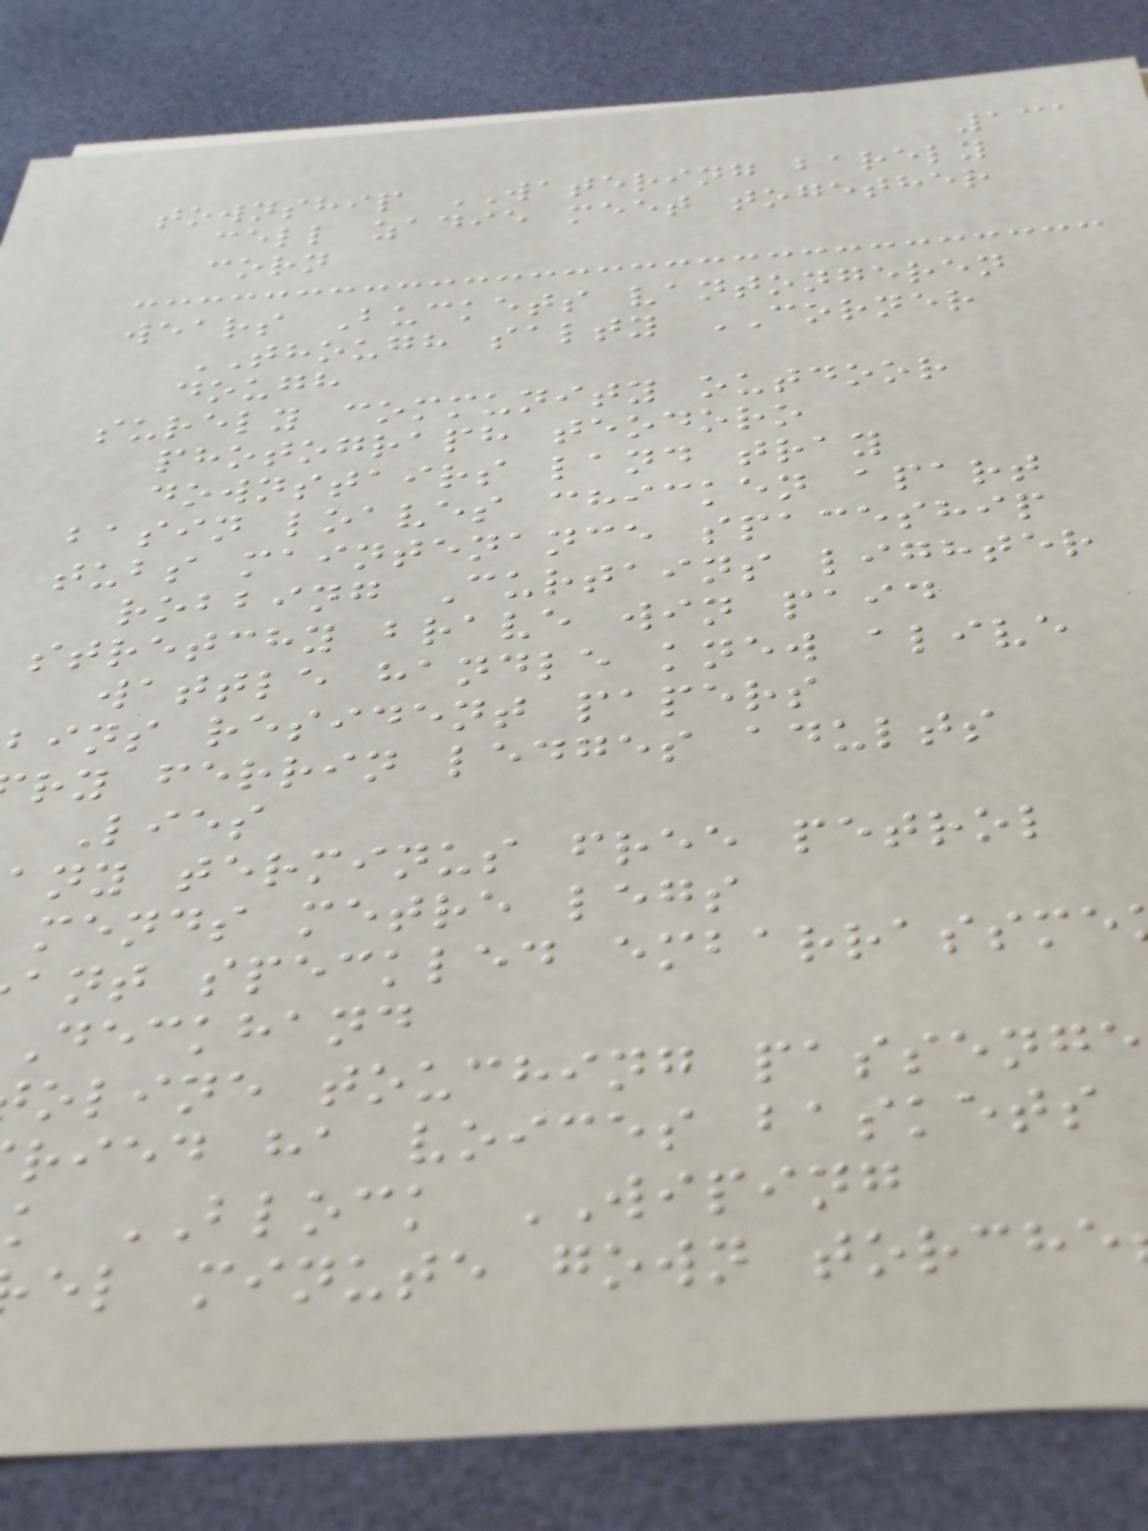131
township WATERING barely
cell zadie meet together
corn
wears Buckets vantongeren
THOUGH salty CORNER
dough
surely community outdoor
photograph teodoro
downstairs land tray
basin loaves chicken apart
tubs maintenance spaceship
robbing Curtains lighter
stretchy brave win paid
wattle handle knew alive
bins resident papers
ry ferrin ledges adults
Lies
any terminus free petrol
mends metre legs
ant speckled embarrassme
Deckhand
oline touching passenge
ried ha voices baskets
k BLOCK WIPING
el minute gown torche
